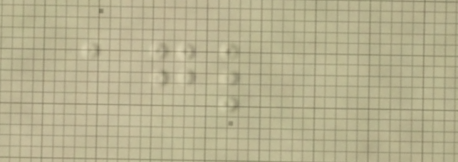agl
